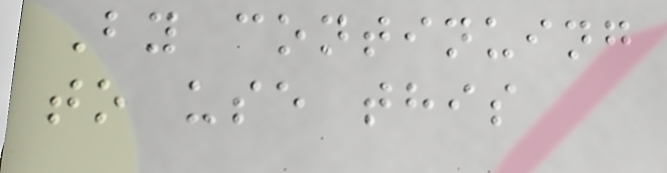By continuing
to use this
